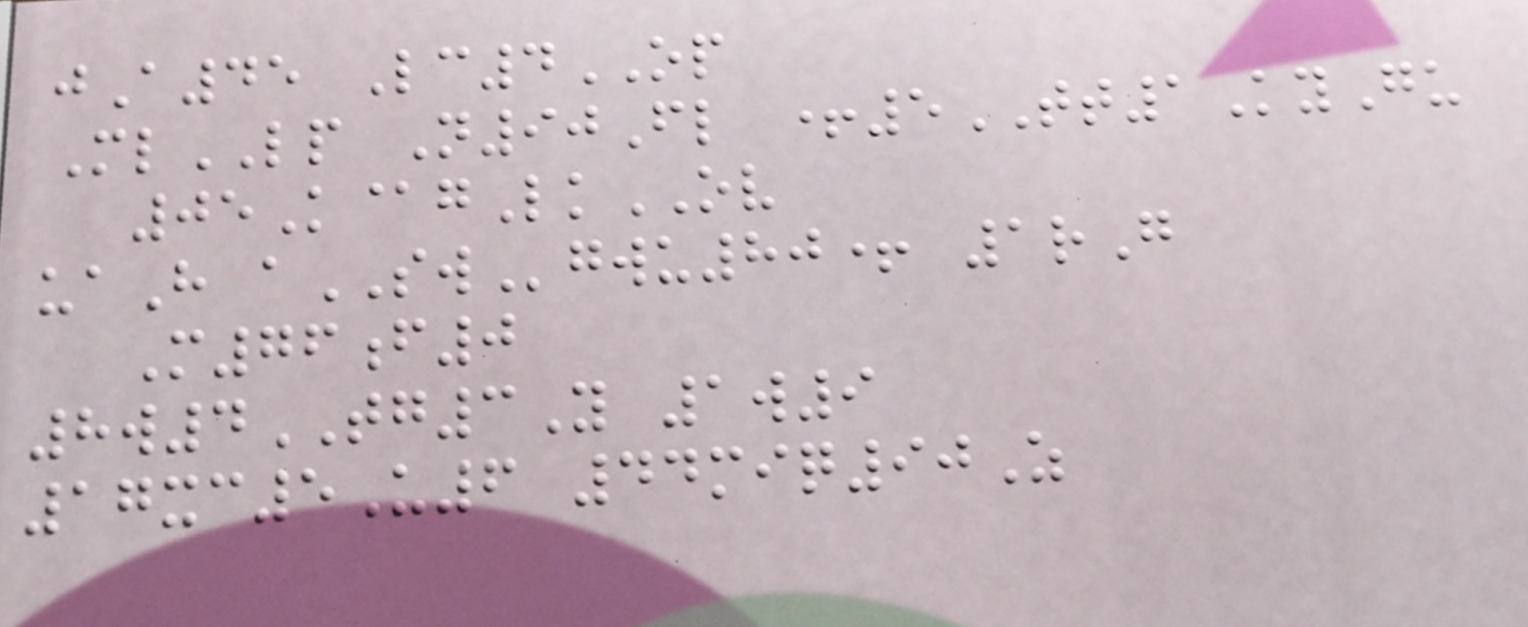jA45 Lc4OP
MlLP N90Fl +5TT1KyGu
05K@gLkOV
uaH aSWgwu80+ 1rG
M76f0
8w4TG3Y 1w9
17xc5U6 44miq90Z
